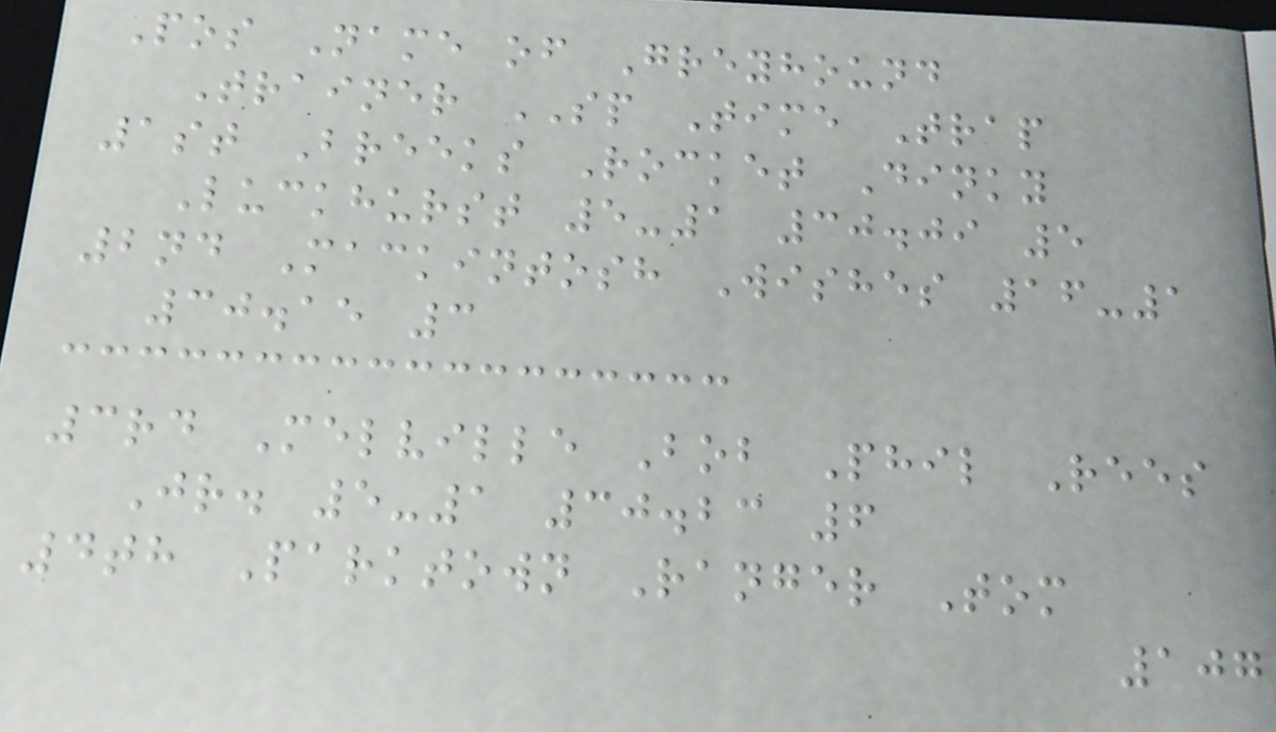Pos Name of Greyhound
Trainer SP Time Trap
1st Breeks Rocket Dinky
Luckhurst 5-1 30.09 5
2nd Mackintosh Wishes 16-1
30.15 3
3rd Melville Bob Phil Rees
Jr. 5-1 30.23 6
4th Parktown Ranger Tom
107
